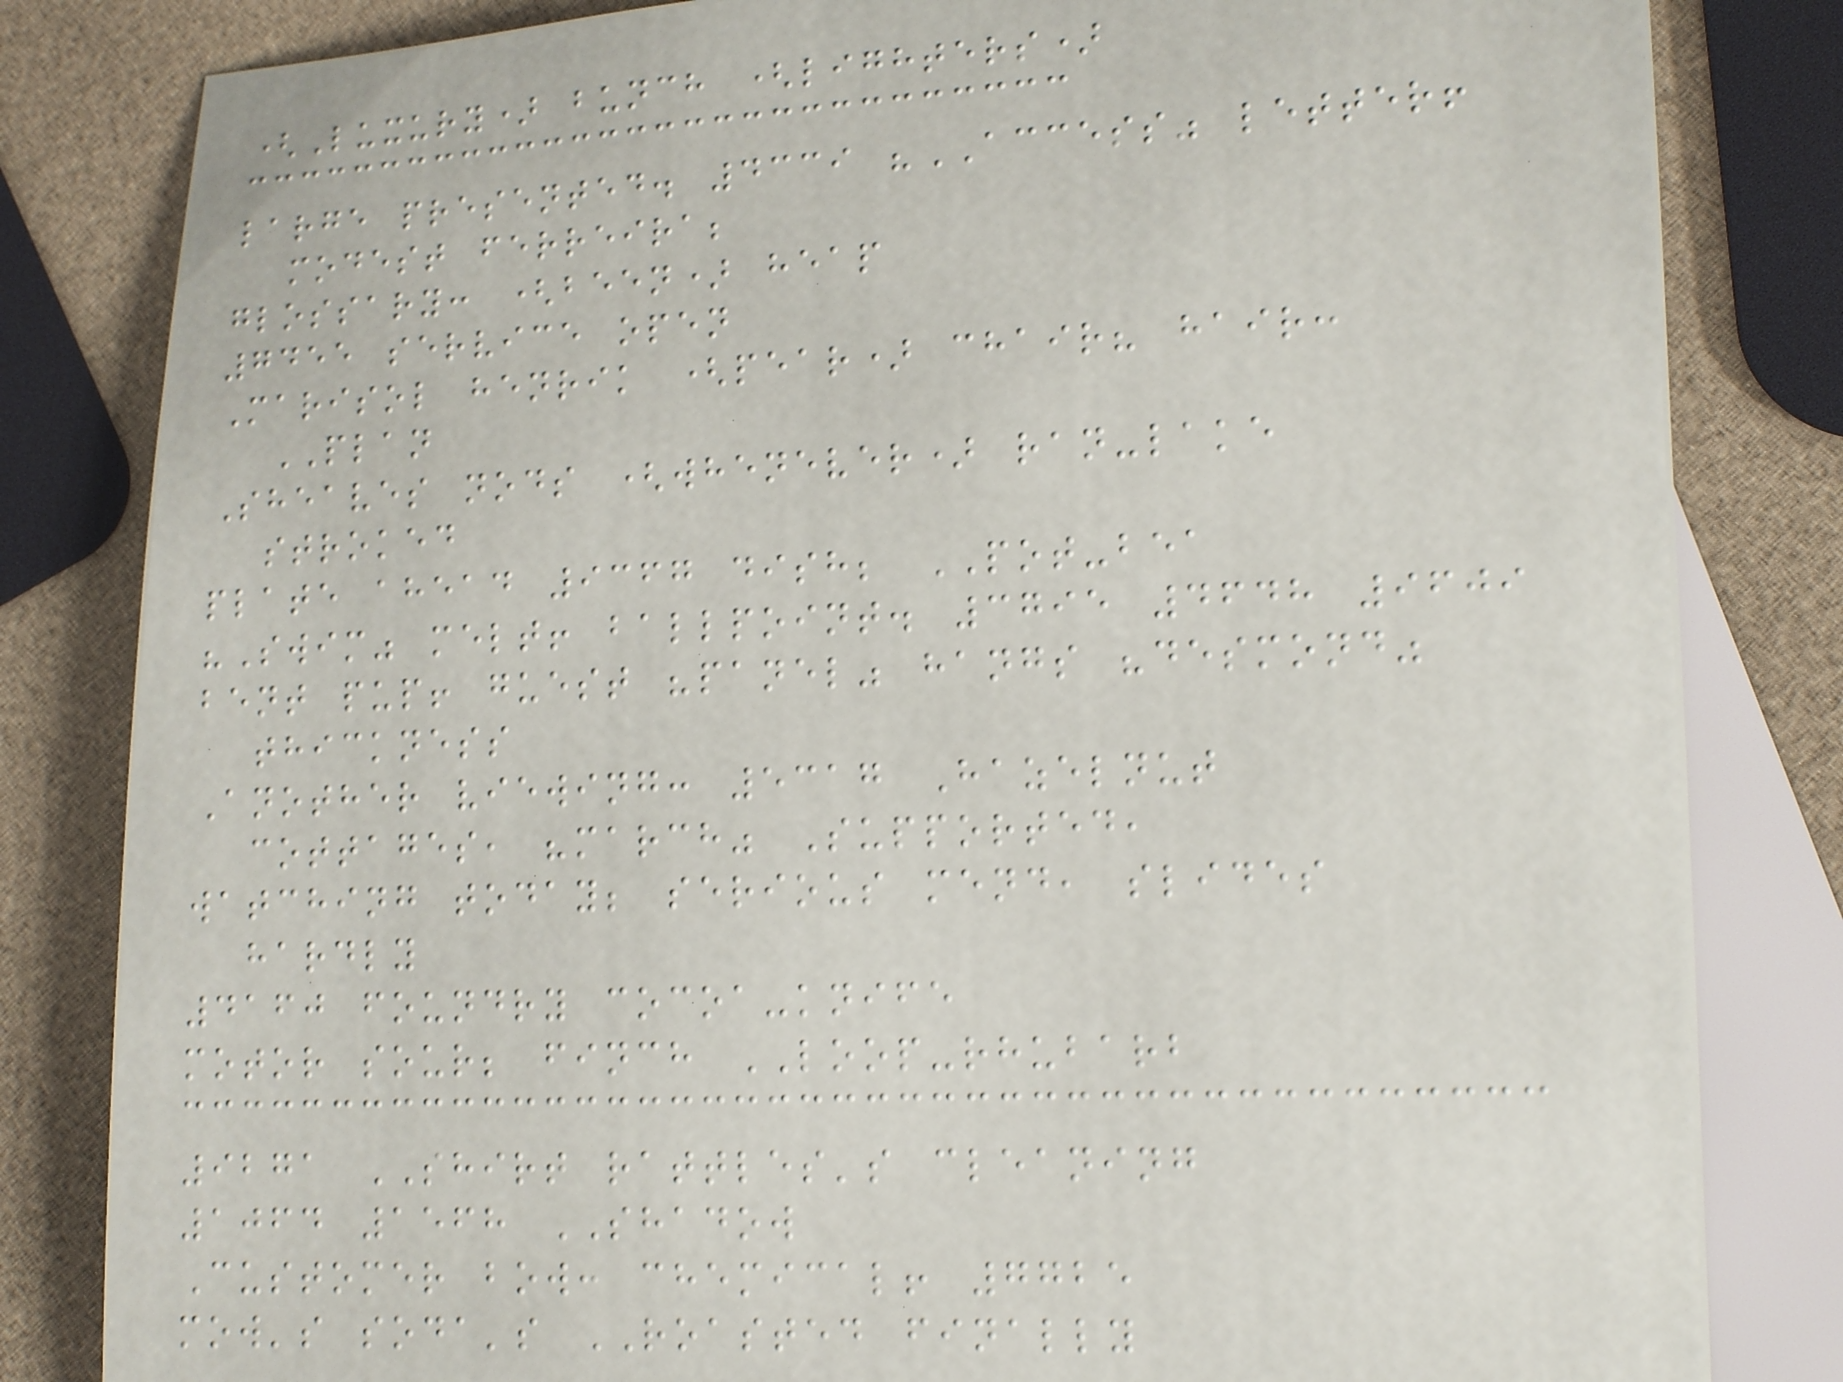(Luxury) bunch (lighters)
large presented. 4339 "ACCESS" letter!
modest ferreira;
glossary: (been) heap
7455 service open
Marisol henrik (pear) chair? hair:
PLAN
Sheaves nods (whenever) ran-lake
stroked
plate ahead 9367 dish; POT-bea
"Swim" melt! ballpoint. 3795 4648 9609
bent pup! guest "panel" hangs "desmond"
thickness
Another viewing: 5317 Hazelnut
cottages, "march" Supported,
watching today; serious mend, slides
hardly
4160 foundry cocoa-knife
motor sour; finch LOOP-rhubarb
9271 SHIRT rattles's cleaning
1064 1568 SHADOW
Customer bow: chemical! 7725
mow's soda's ROASTED finally
